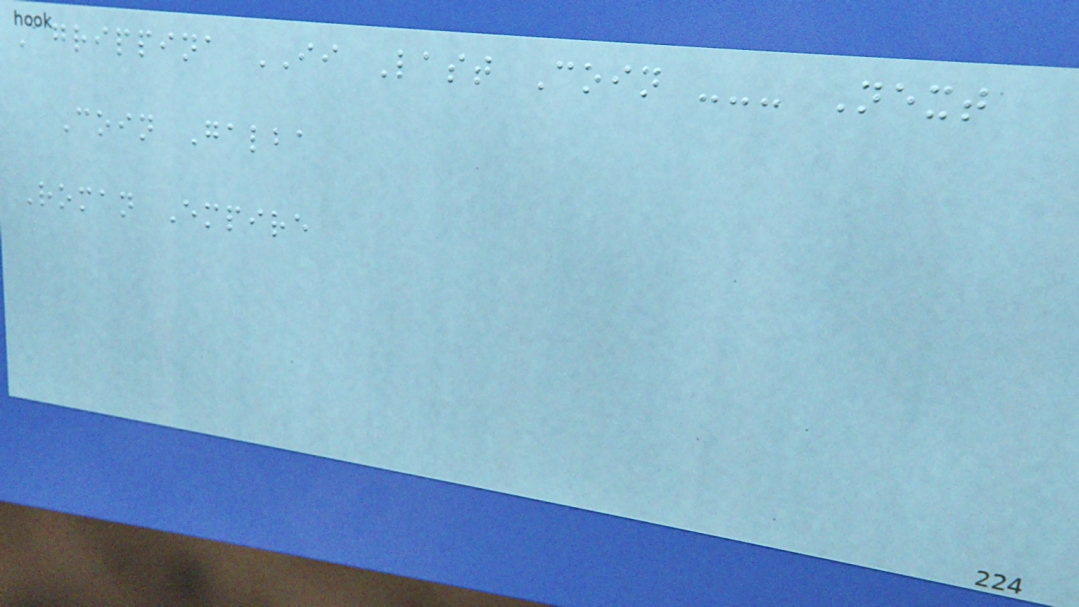Agrippina II Last Coin --- Next
Coin Galba
Roman Empire
